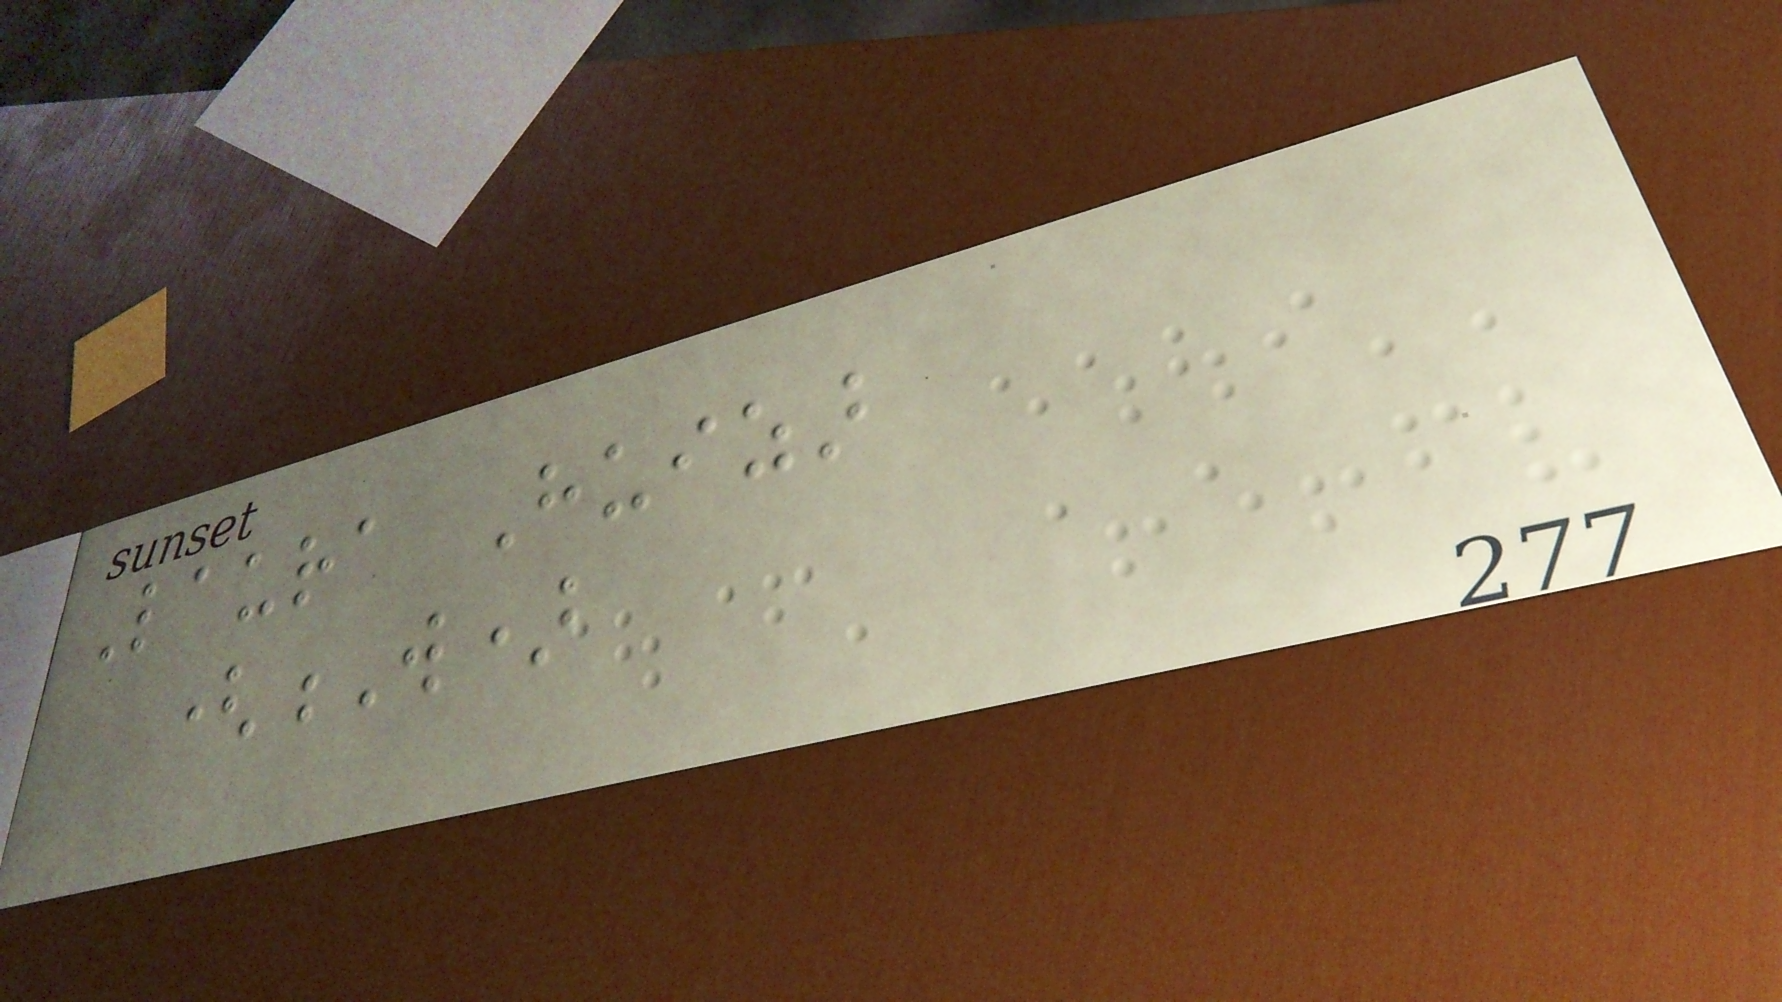Laura Huizar
(W)
